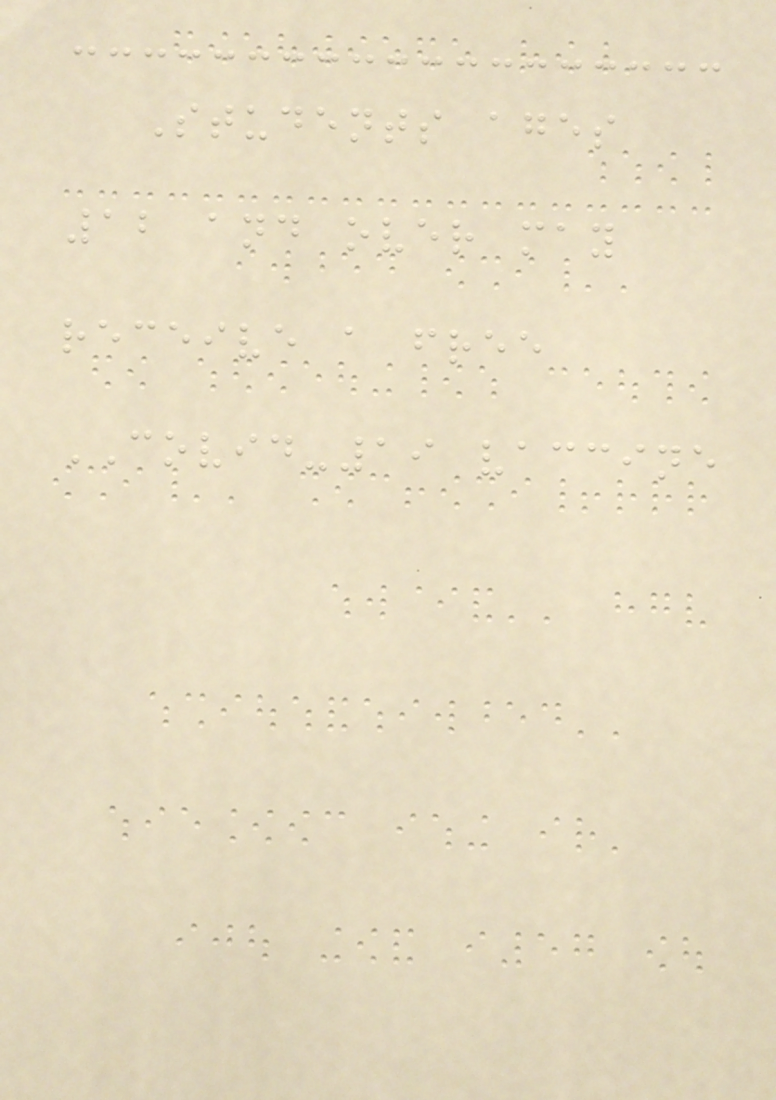Students ages
12 and over may
receive a free
COVID-19 vaccine
